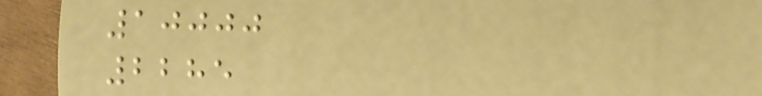10000
2285
